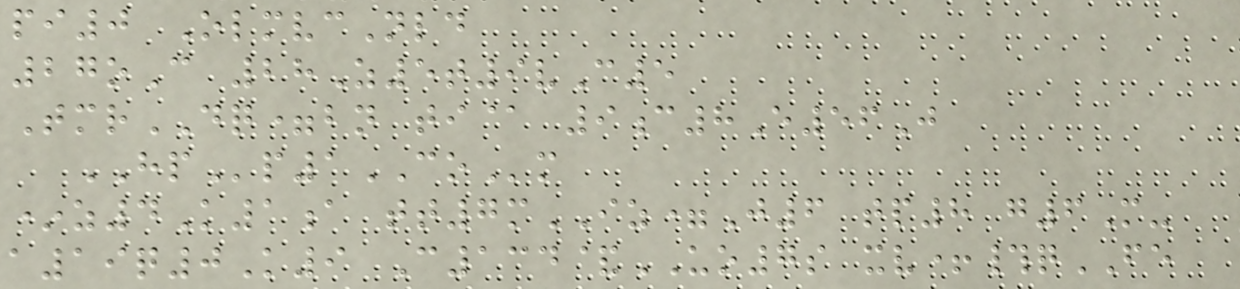pi0 OlmvcNld
27oC 28Z5t9vC5
TmrDQ=bn ti@ 9c8E56J
HPp1COm
*z4K1a tt7mIZ=J6 tp8 g6M-
a19q0K9 C134&UO7s xv+#qFE
